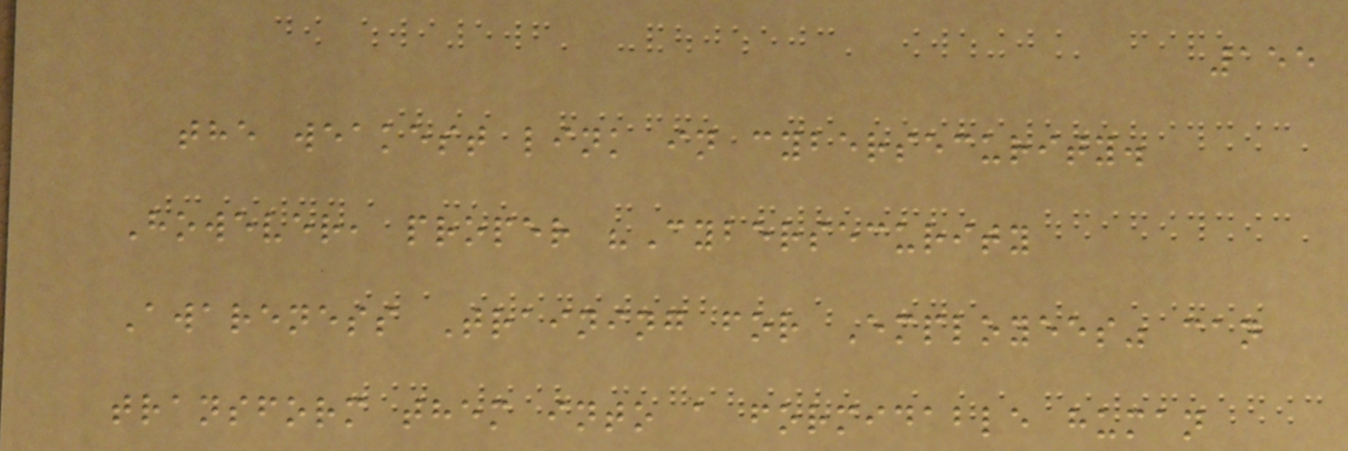155
the weakest link in cybersecurity.
However, proper "Cybersecurity
Awareness Training for Employees" can
transform them into a formidable human
